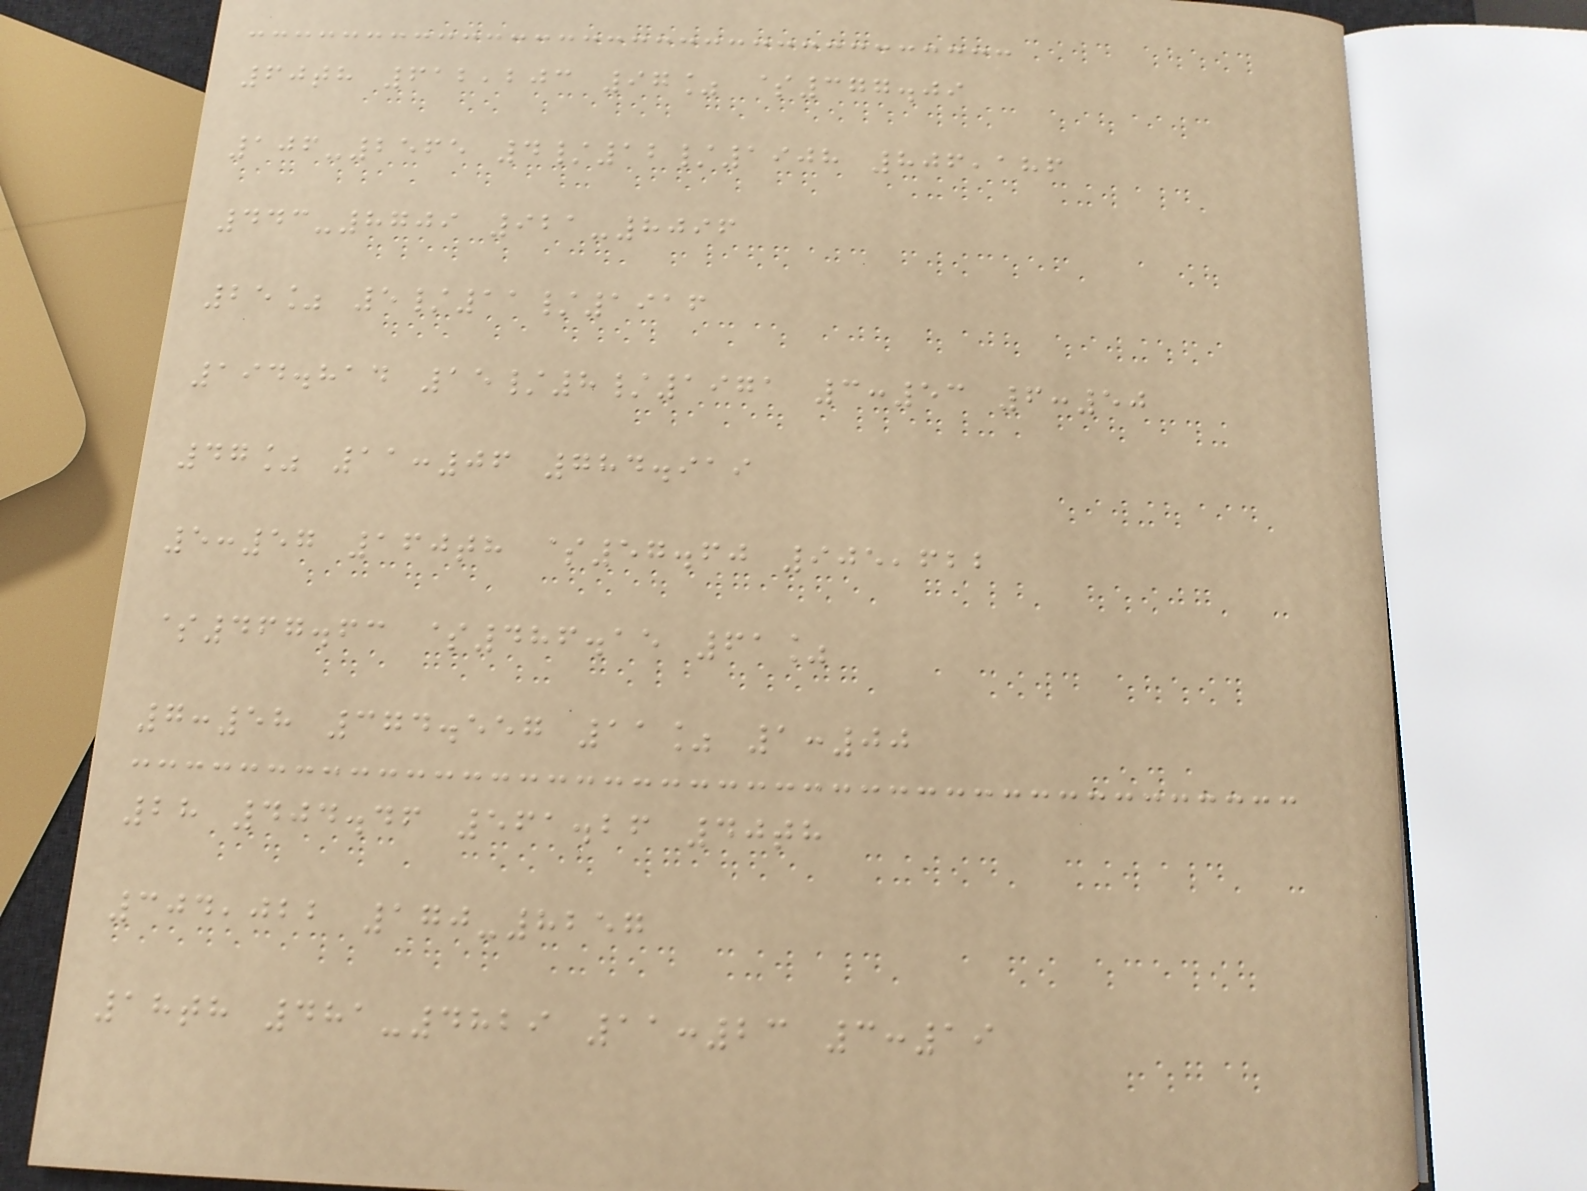60th 612,203 97% $377.09
106-2565 4/12/1908 806,186
443-8709 921-8096
25% 5/11/1916
194.814 15/8/1971 3:53 6:50
47% 11:06 784.919
5:57 160th $57.60 905,622
$467.63 $486.15 61%
7:58 374.557 11% 1:00
28 404.46 561.26 40th
304,022 170-8257
18th 481-4829 11:23 3:19
